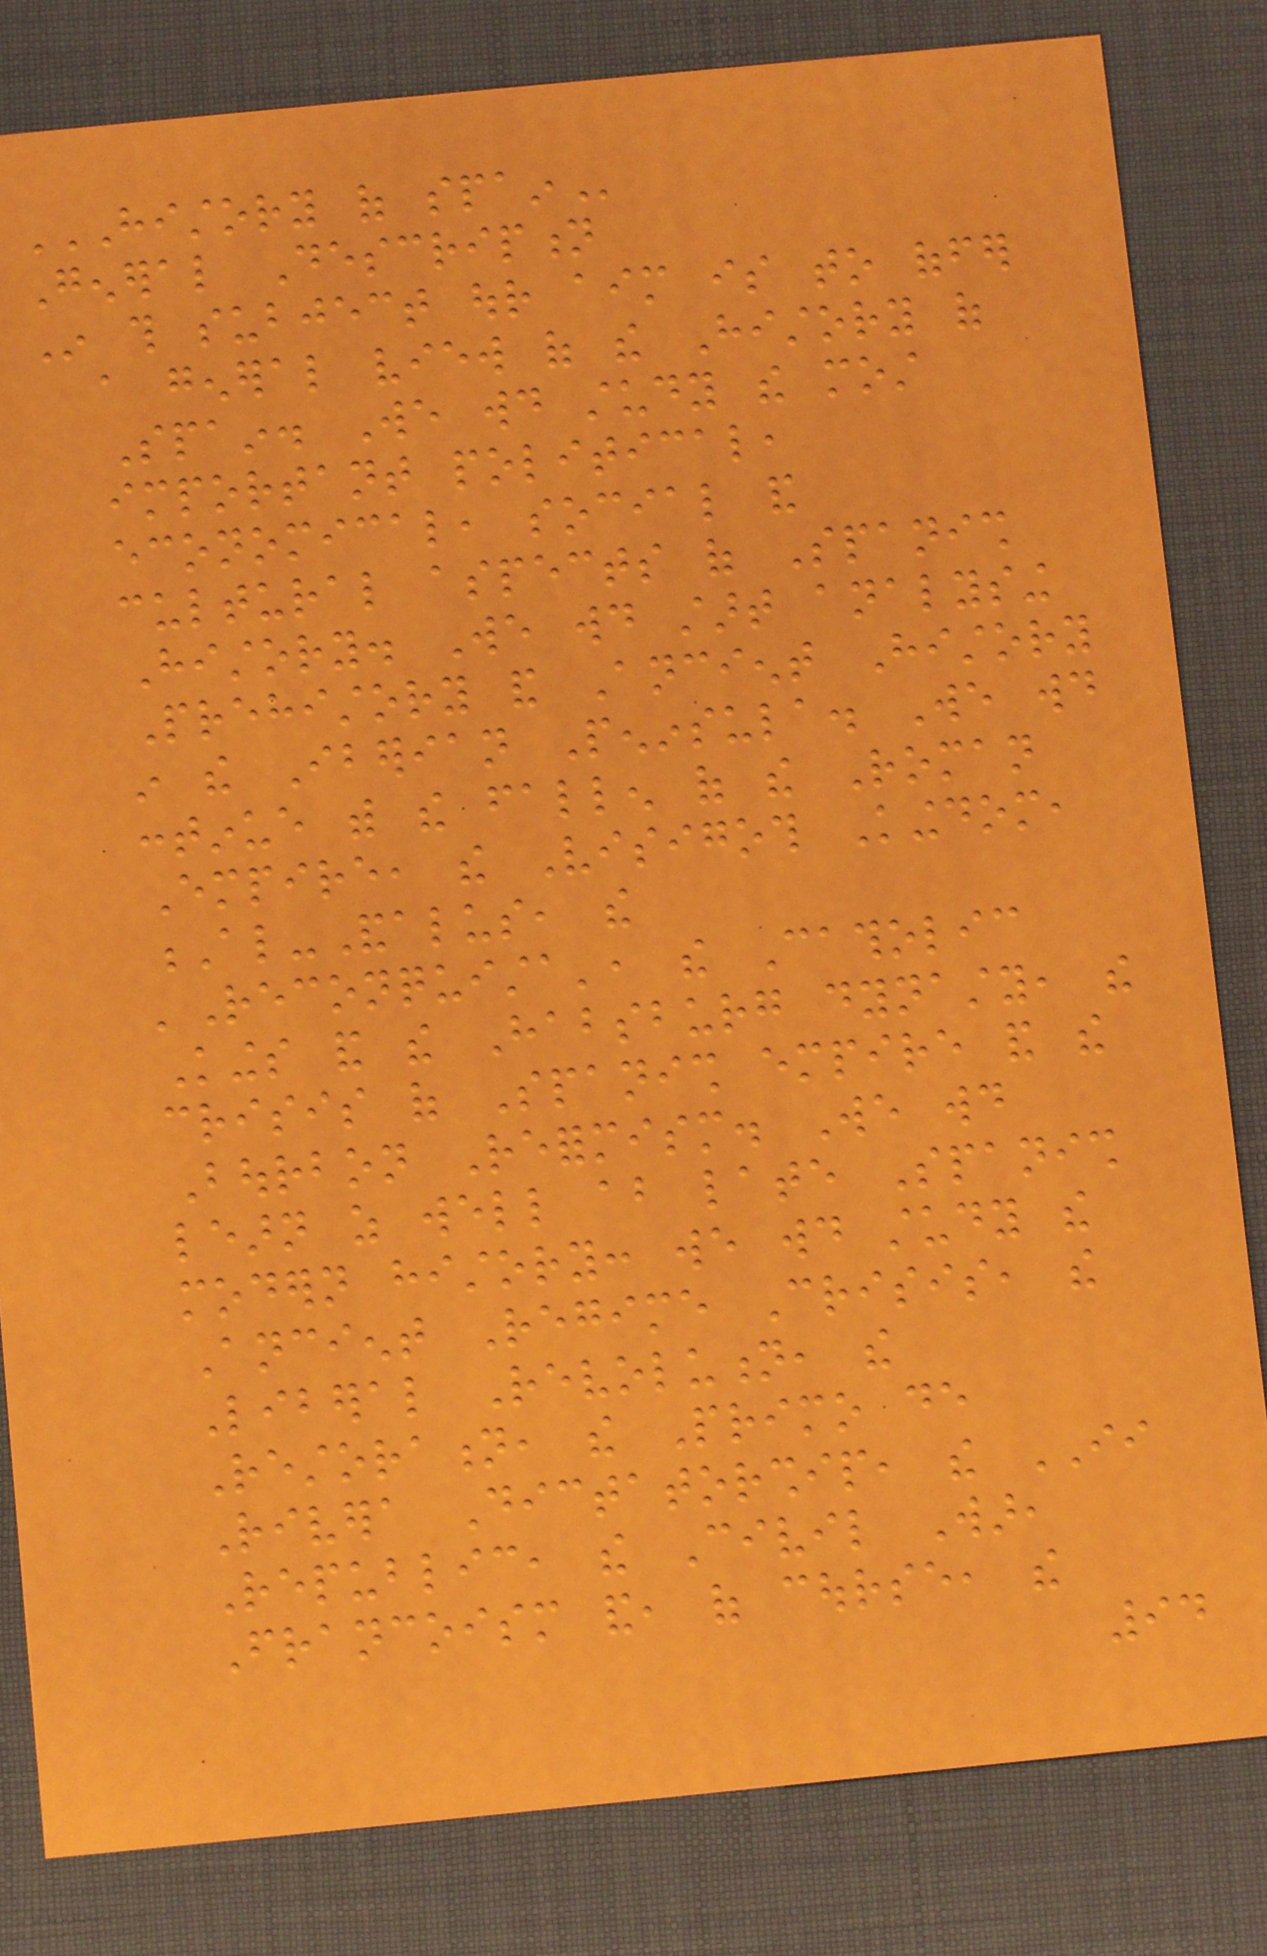HISTORY OF SPAIN
General Description
In this subject our aim is to offer
a general view of the History of
Spain. We would study the most
important political,
economical, social and
cultural aspects of Spanish
History. We would start analysing
Prehistory and Ancient History
in the Iberian Peninsula. We would
continue with the fallen of the Roman
Empire, the Visigoth Kingdom,
Al-Andalus, the
'Reconquista', the Catholic
Kings and the Habsburg dynasty, the
crisis of Spanish empire and the
Bourbon Reformism. We would
learn as well about late Spanish
modern history: we would study the
Ancient Regime Crisis, the
Liberal Revolution, the
Restoration, the Primo de
Rivera Dictatorship, the II
Republic, the Civil War,
Francoism and, of course, the
94
